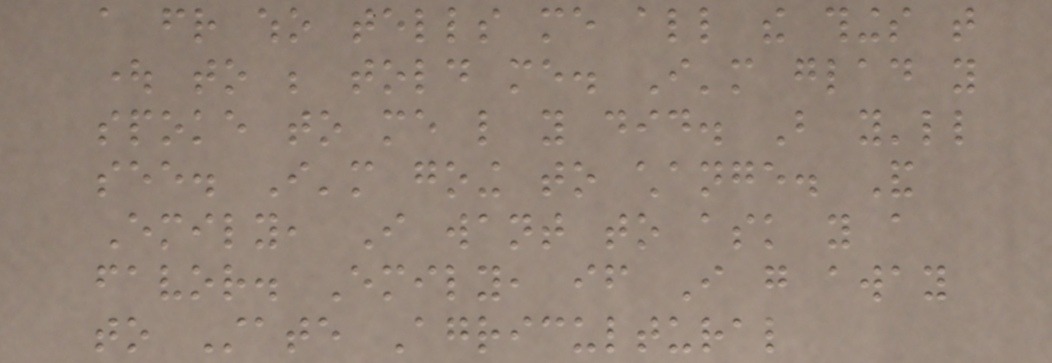a friend who tells me all the things that
ought to be told me. I'm glad you
spoke to me like you did. But you'll
see. I'm going to change. And
Emily, I want to ask you a
favor. Emily, if I go away
to State Agricultural
